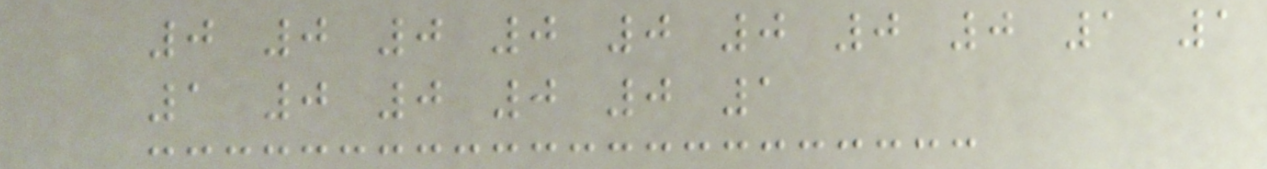0 0 0 0 0 0 0 0 1 1
1 0 0 0 0 1
